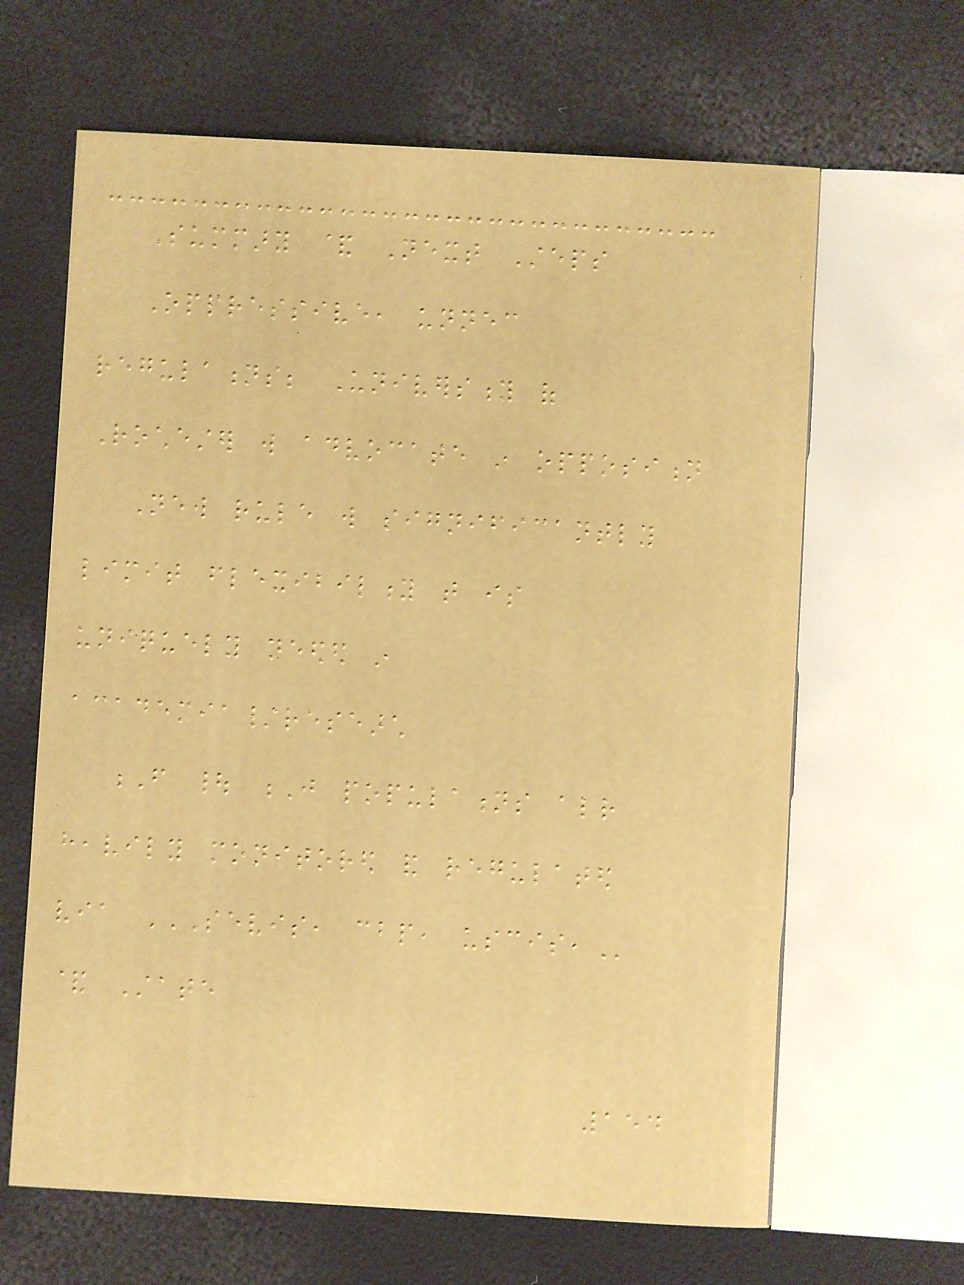Summary & Next Steps
Oppressive, unnecessary
regulations; University of
Rochester will advocate in opposition
New rule will significantly
limit flexibility that is
uniquely needed in
academia/research
F | J populations already
heavily monitored and regulated
via SEVIS, CBP, USCIS,
& State
154
